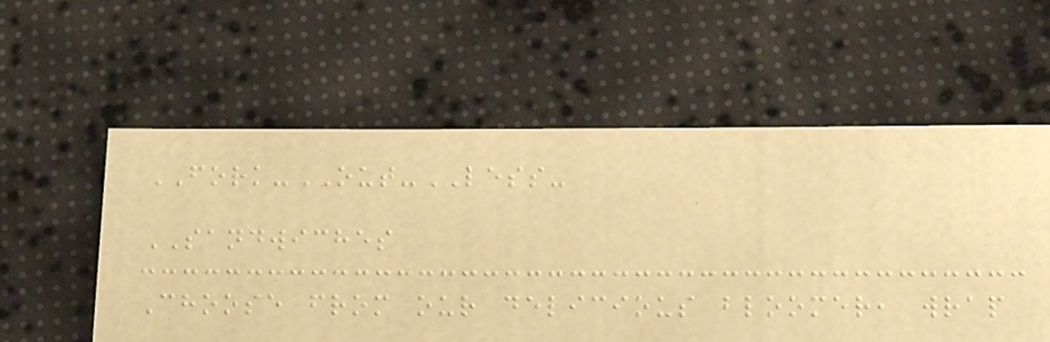FORK-OUT-LESS-
SANDWICHES
Choose from our delicious bloomer, wrap
